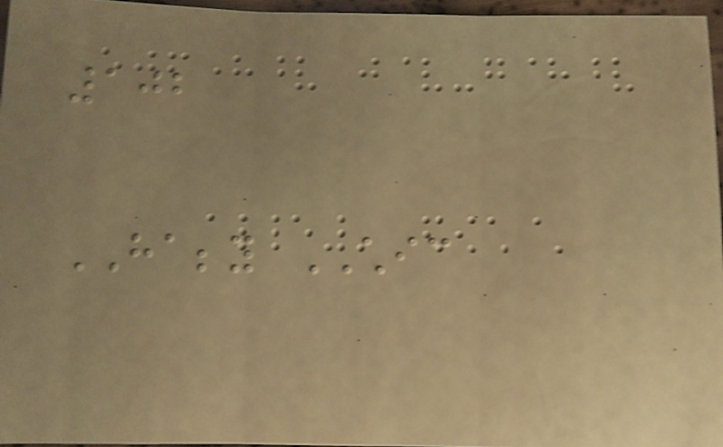102
HABBY CHIC
